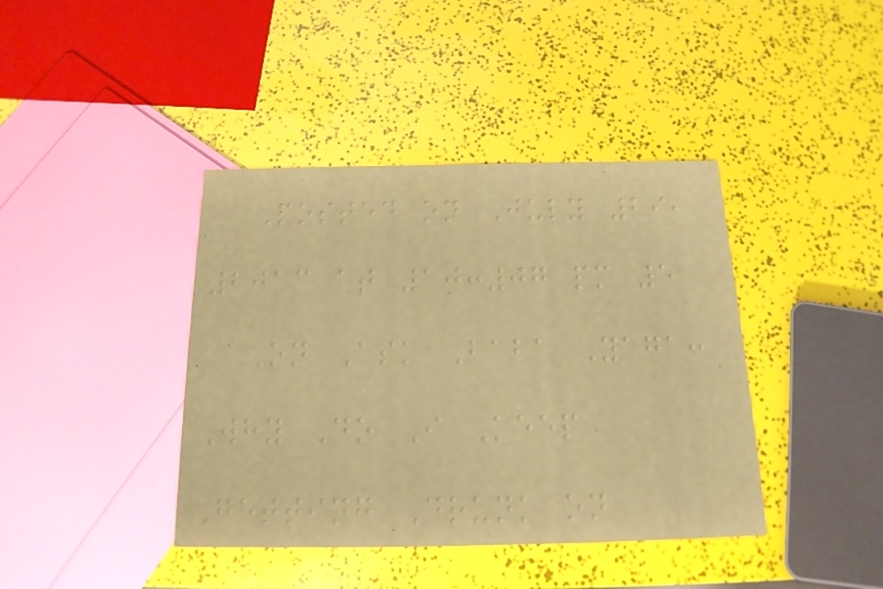Posted on July 29,
2013 at 10:07 pm 5
On Ask Baba Yaga:
Why Do I Keep
Getting Drunk on
